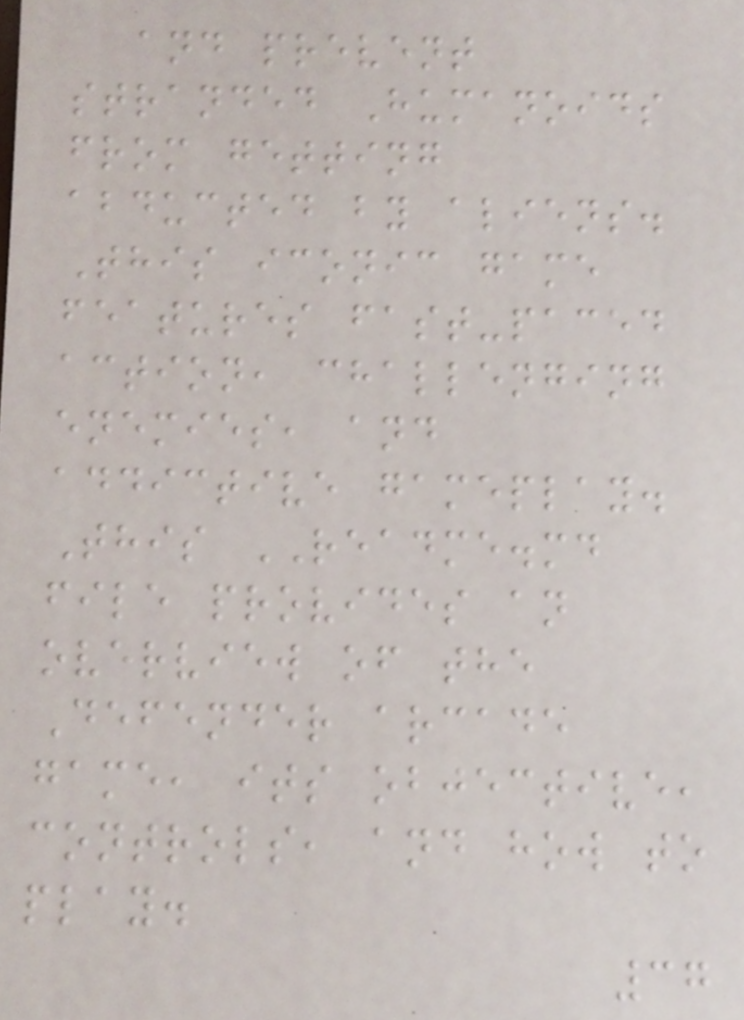and prevent
stranded Humanoids
from getting
abducted by aliens.
This iconic game
features fast-paced
action, challenging
enemies, and
addictive gameplay.
This README.md
file provides an
overview of the
Defender arcade
game, its objective,
controls, and how to
play.
37
